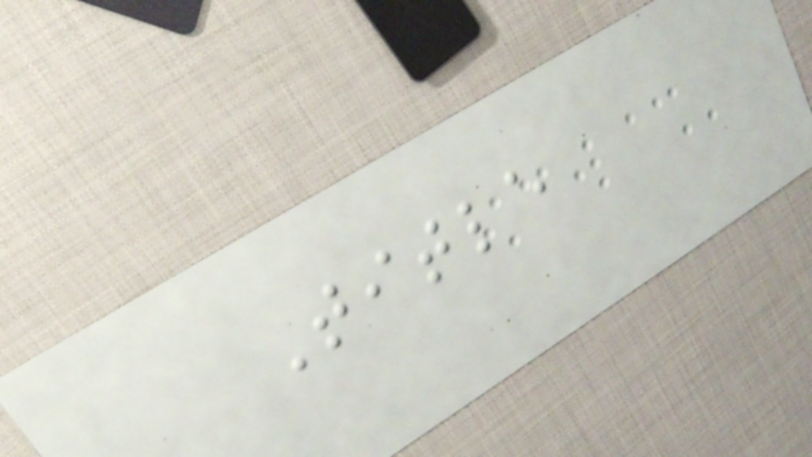Title
